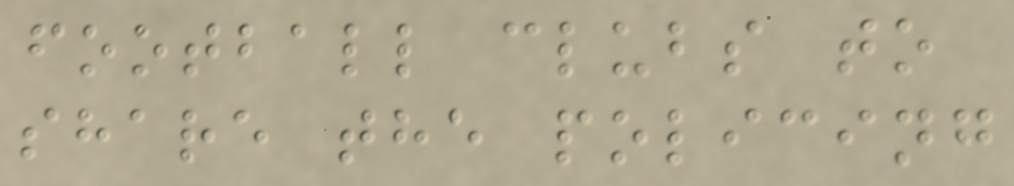football clubs to
share the policing
